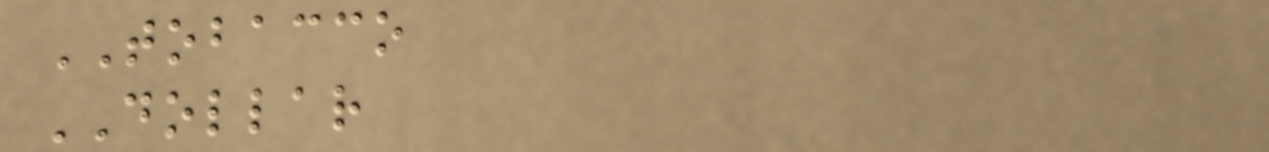TOBACCO
DOLLAR
